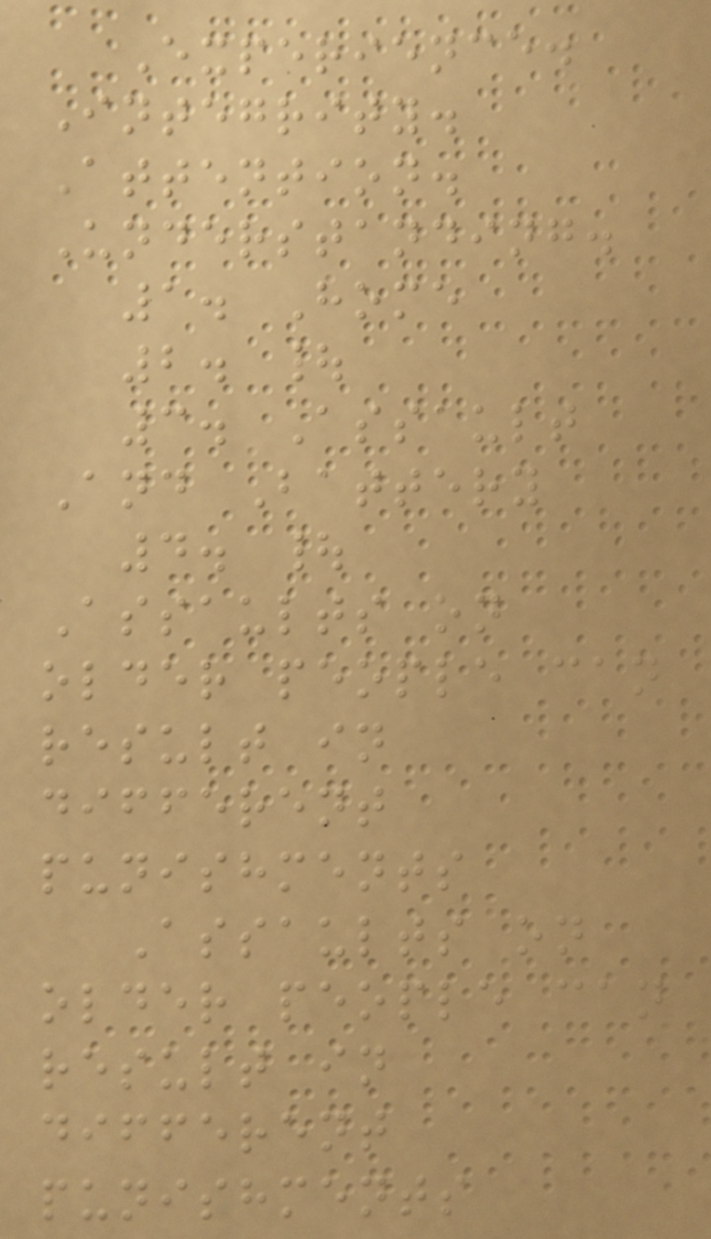Experience.
Integrity.
Attention.
Understanding.
1. Home
2. |
3. Assault
And Battery
4. |
Assaults on
older people can
result in
different
punishments
Assaults on
older people can
result in
different
punishments
